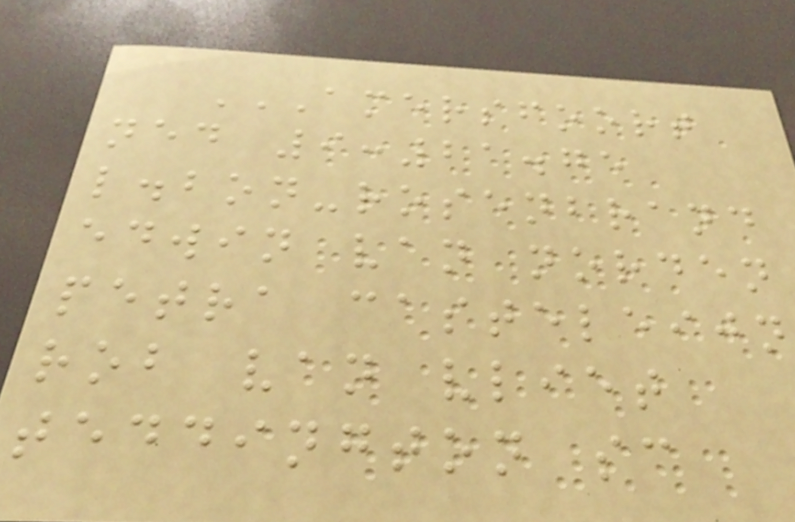AMERSFOORT
NED 9:21.75
L.BON-ROSENBRAND
EDWIN VAN NORDEN
PETRA CASTELEIJN
ROB VAN VLIET
TEDDINGTON SC
